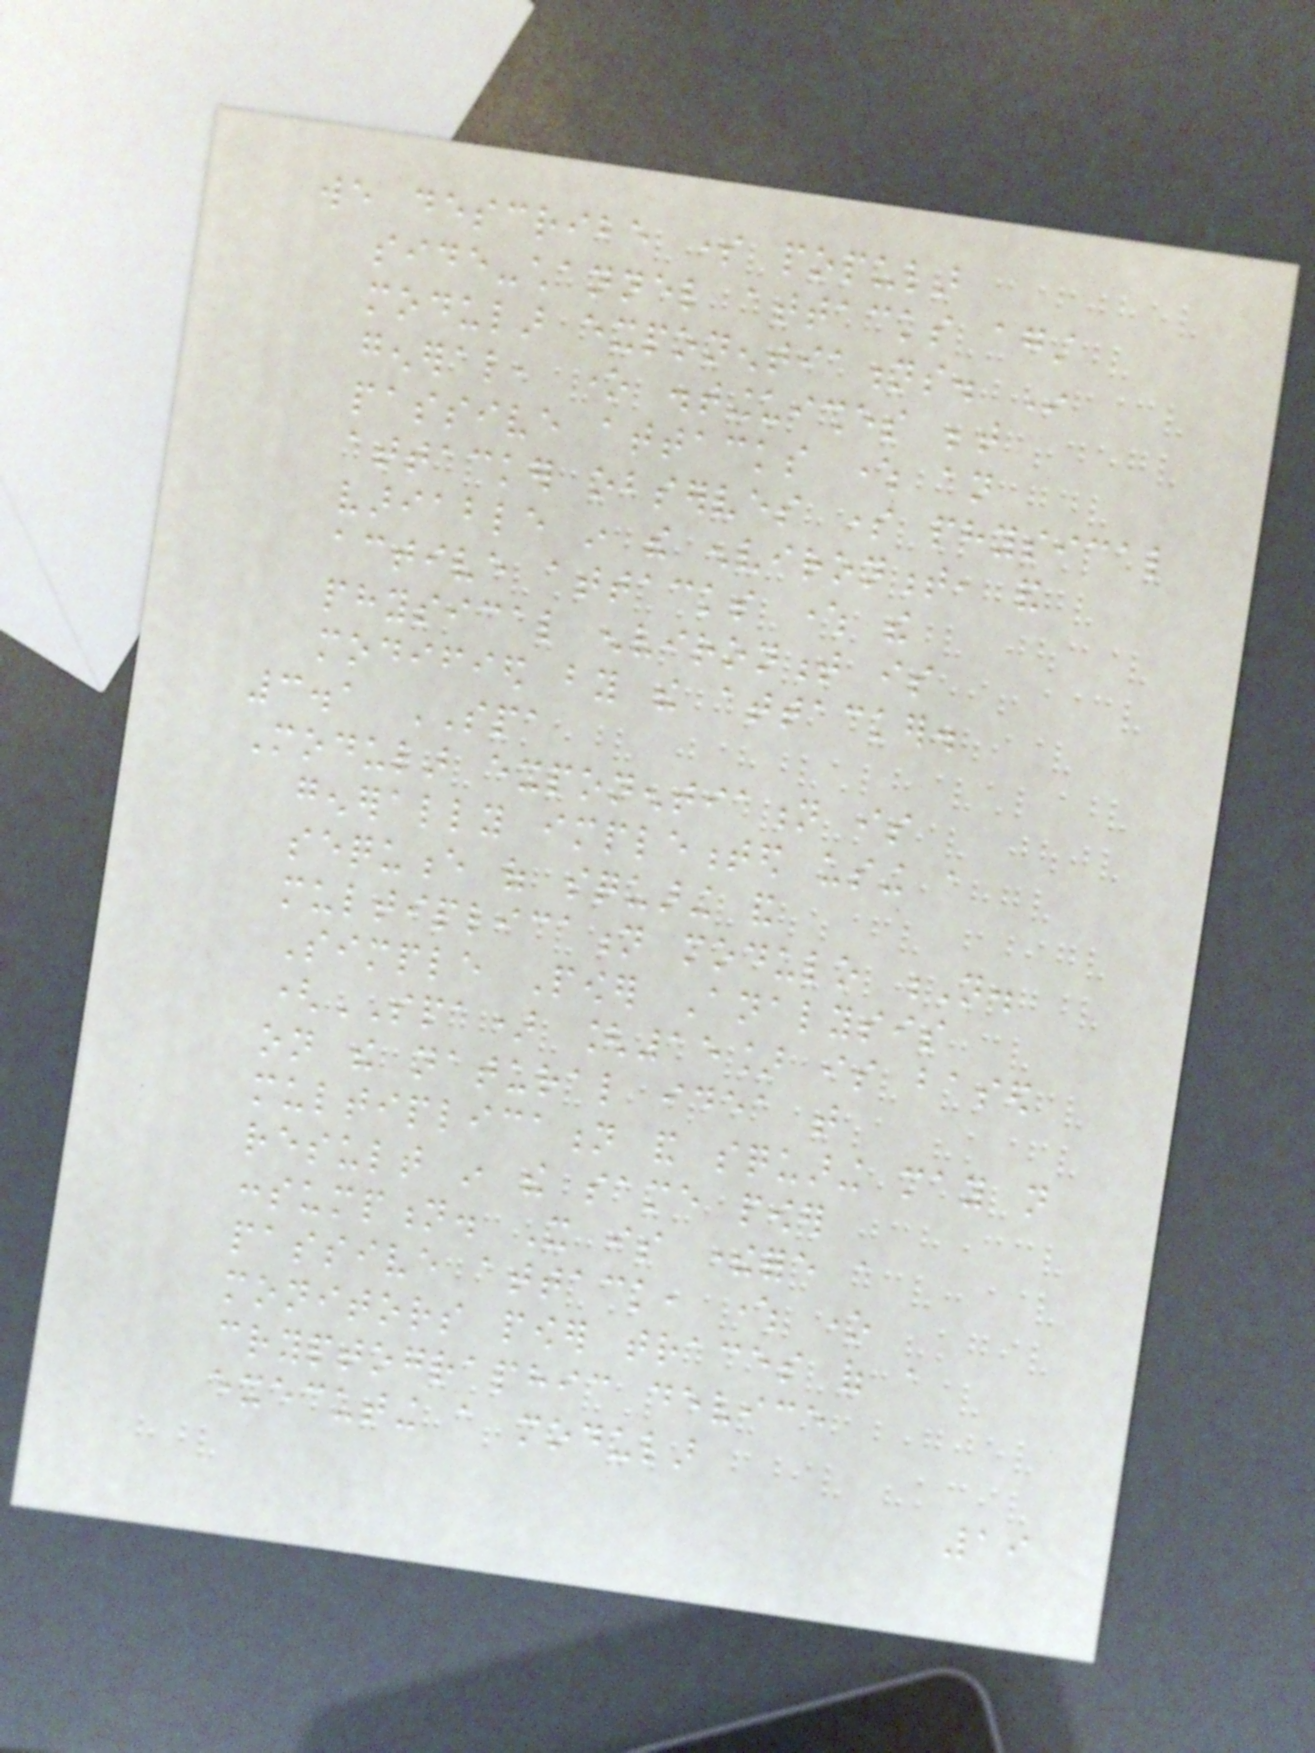we describe some popular
side-channel attacks against
modular exponentiations. In
general, one distinguishes between
passive attacks where an
attacker observes some physical
variable in the environment, and
active attacks where the
physical environment is
modified by the attacker.
3.1 SPA
Modular exponentiation is
generally implemented using a
sequence of squaring and
multiplication modulo N.
Simple Power Analysis
(SPA) [15] is based
on the natural idea that
multiplication and squaring may not
result in the same power
consumption. It is therefore a
passive attack, where one
monitors power traces of a
cryptographic device
executing a modular
19
